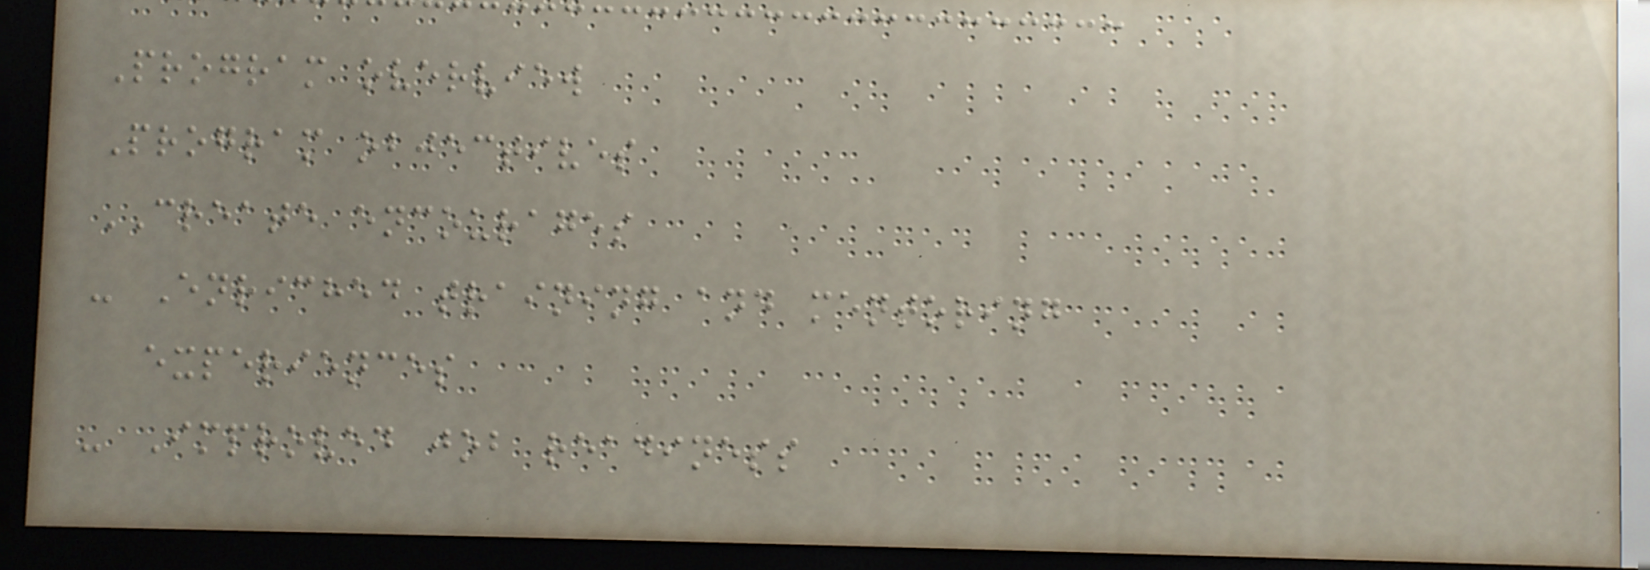Program overview
Program objectives
CREATE encourages
- Enriched training and mentoring
experiences
- Improved job readiness
